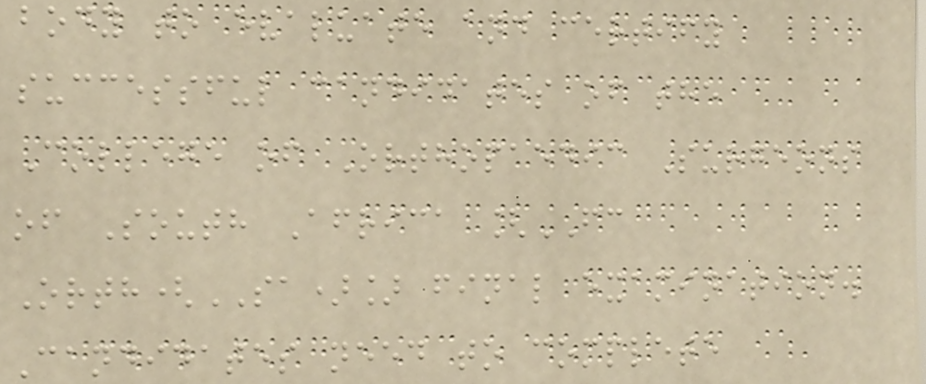body to evaluate and certify
successful candidates of the
College of Orthopaedic Surgeons
of South Africa [FC
Orth(SA)] final examination.
Candidates need to complete
